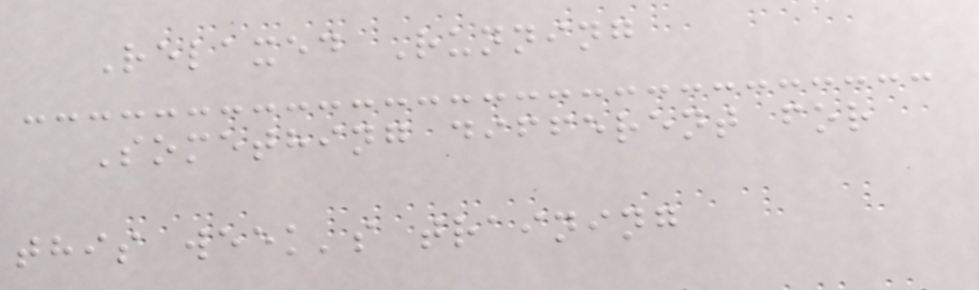Relaxed Running
Something different for
this week's training
